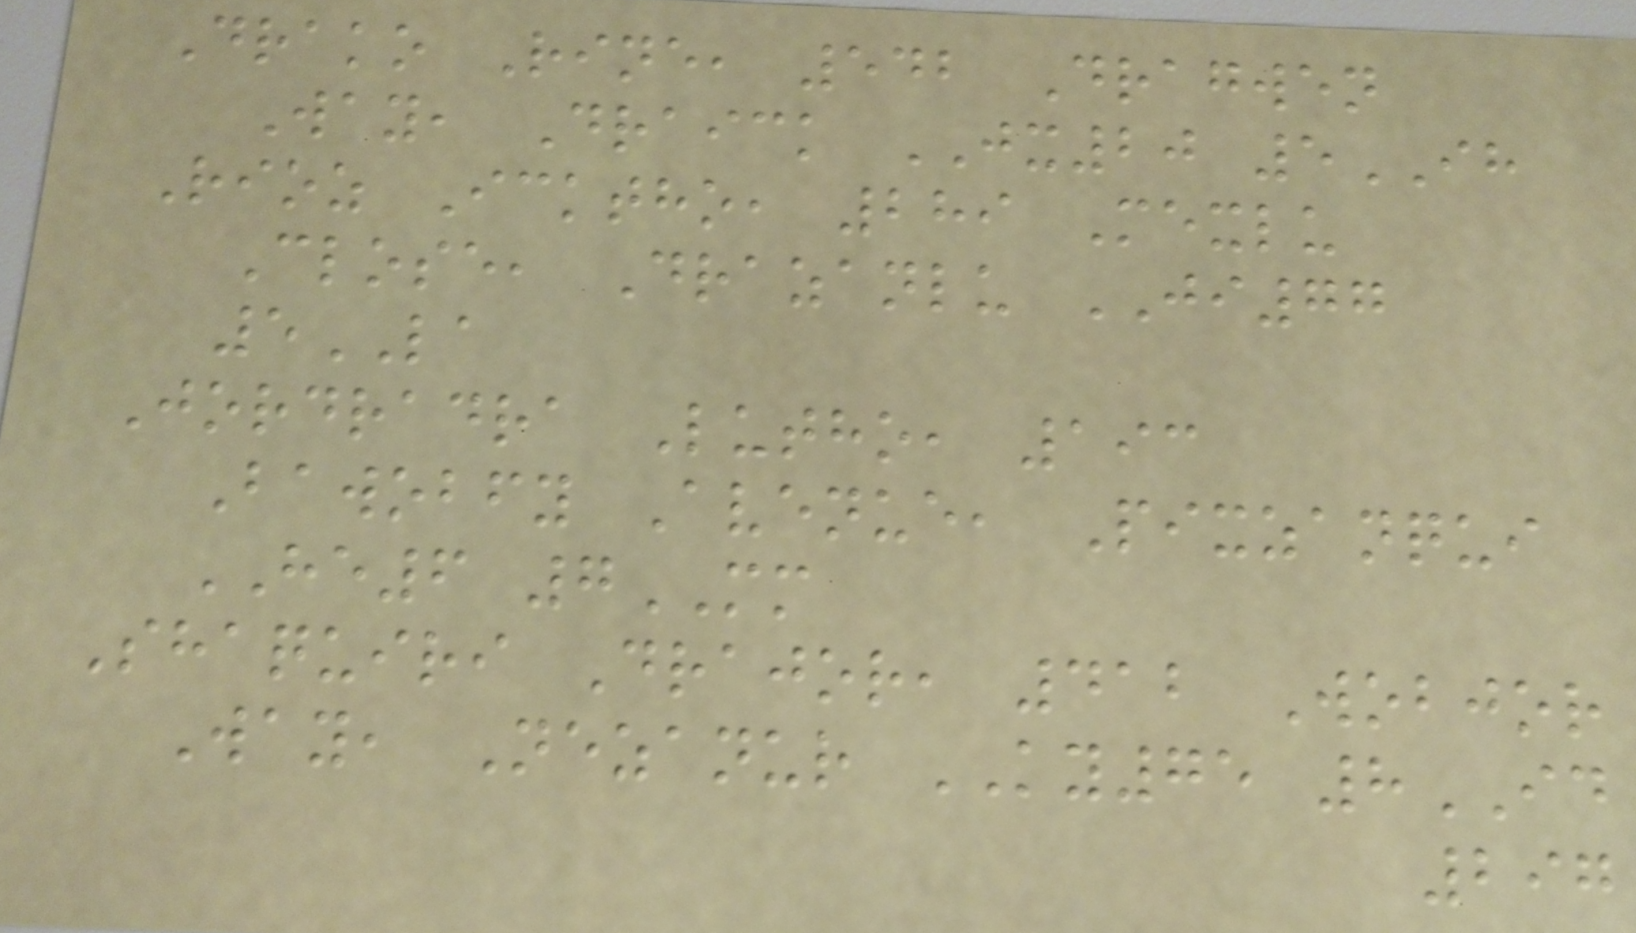Drako Rine, 542 Dragwen
Way, Draick JX20 5IH
Rioz Icktho, 289 Mexlu
Close, Drazanlu JI77
5LA
Jordradra Lutho, 193
Bawobfy Avenue, Pixzanqui
HE6 7MM
Shaquiri Drajor, 412 Wobjor
Way, Nezanur KY75 8ID
297
